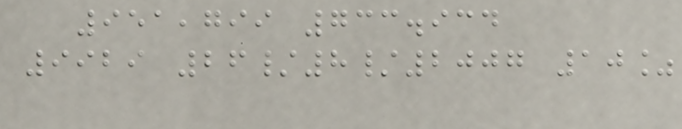951,799 733.934
9929 26/8/2007 10%
